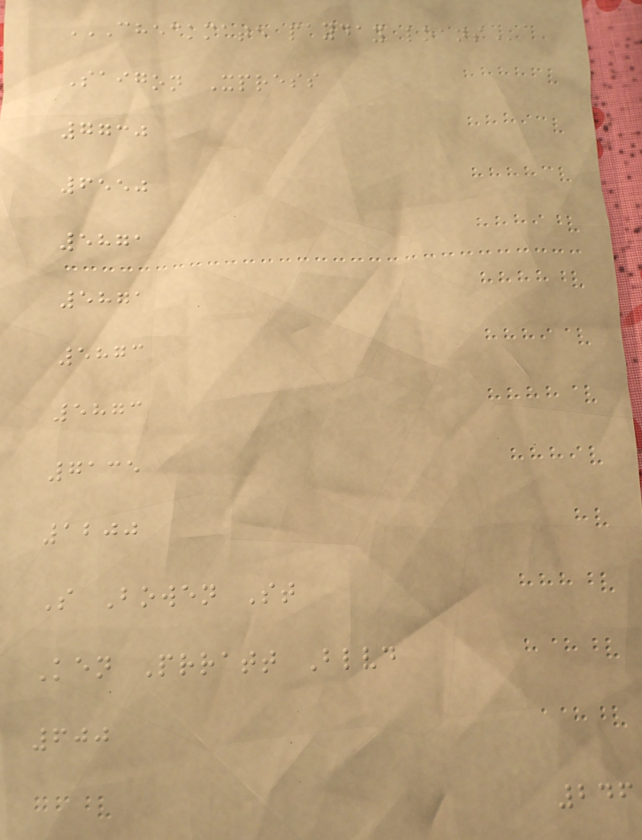CHECKMATE PAYDAY LOANS
Saigon Xpress
7730
6550
5871
5871
5873
5873
7135
1200
S Bowen St
Ken Prratt Blvd
600
246
